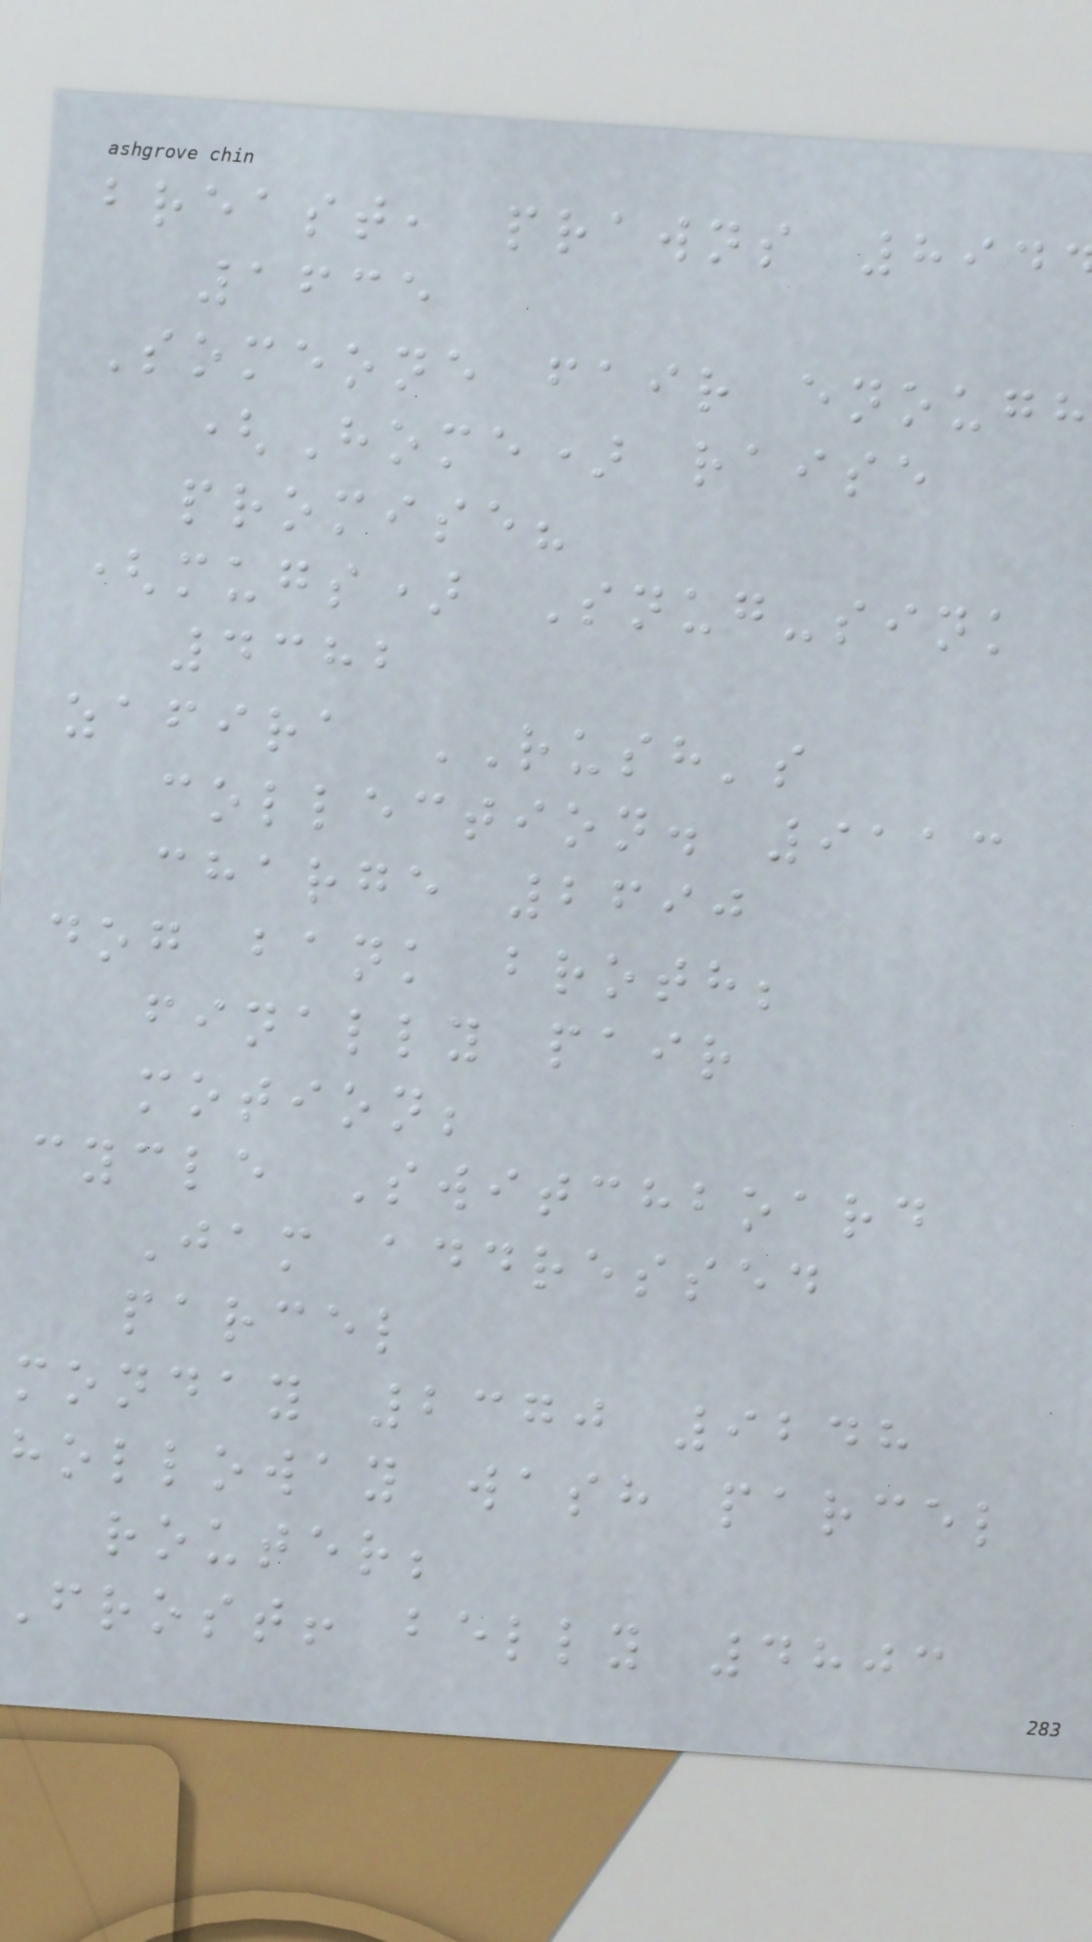breast, prawns 894
1635
Someone fair enough
(Home) raise
promise?
(mugs) Snug-sink
4382
zafira RUSH's
collection. 9113
charge 2690
dog bank broth;
finally pair
motion;
cycle Switchboard
Jam addressed
parcel
monday 2370 9248
holloway wash parcel
router;
frost! belly 4803
